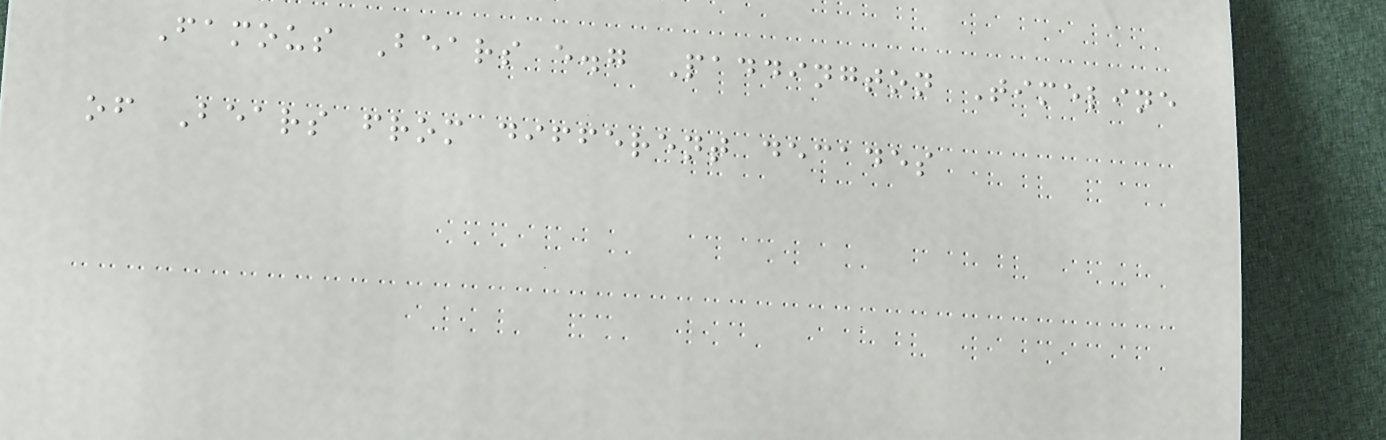Famous Bears e.g Paddington Timeline
of Bears from different decades
